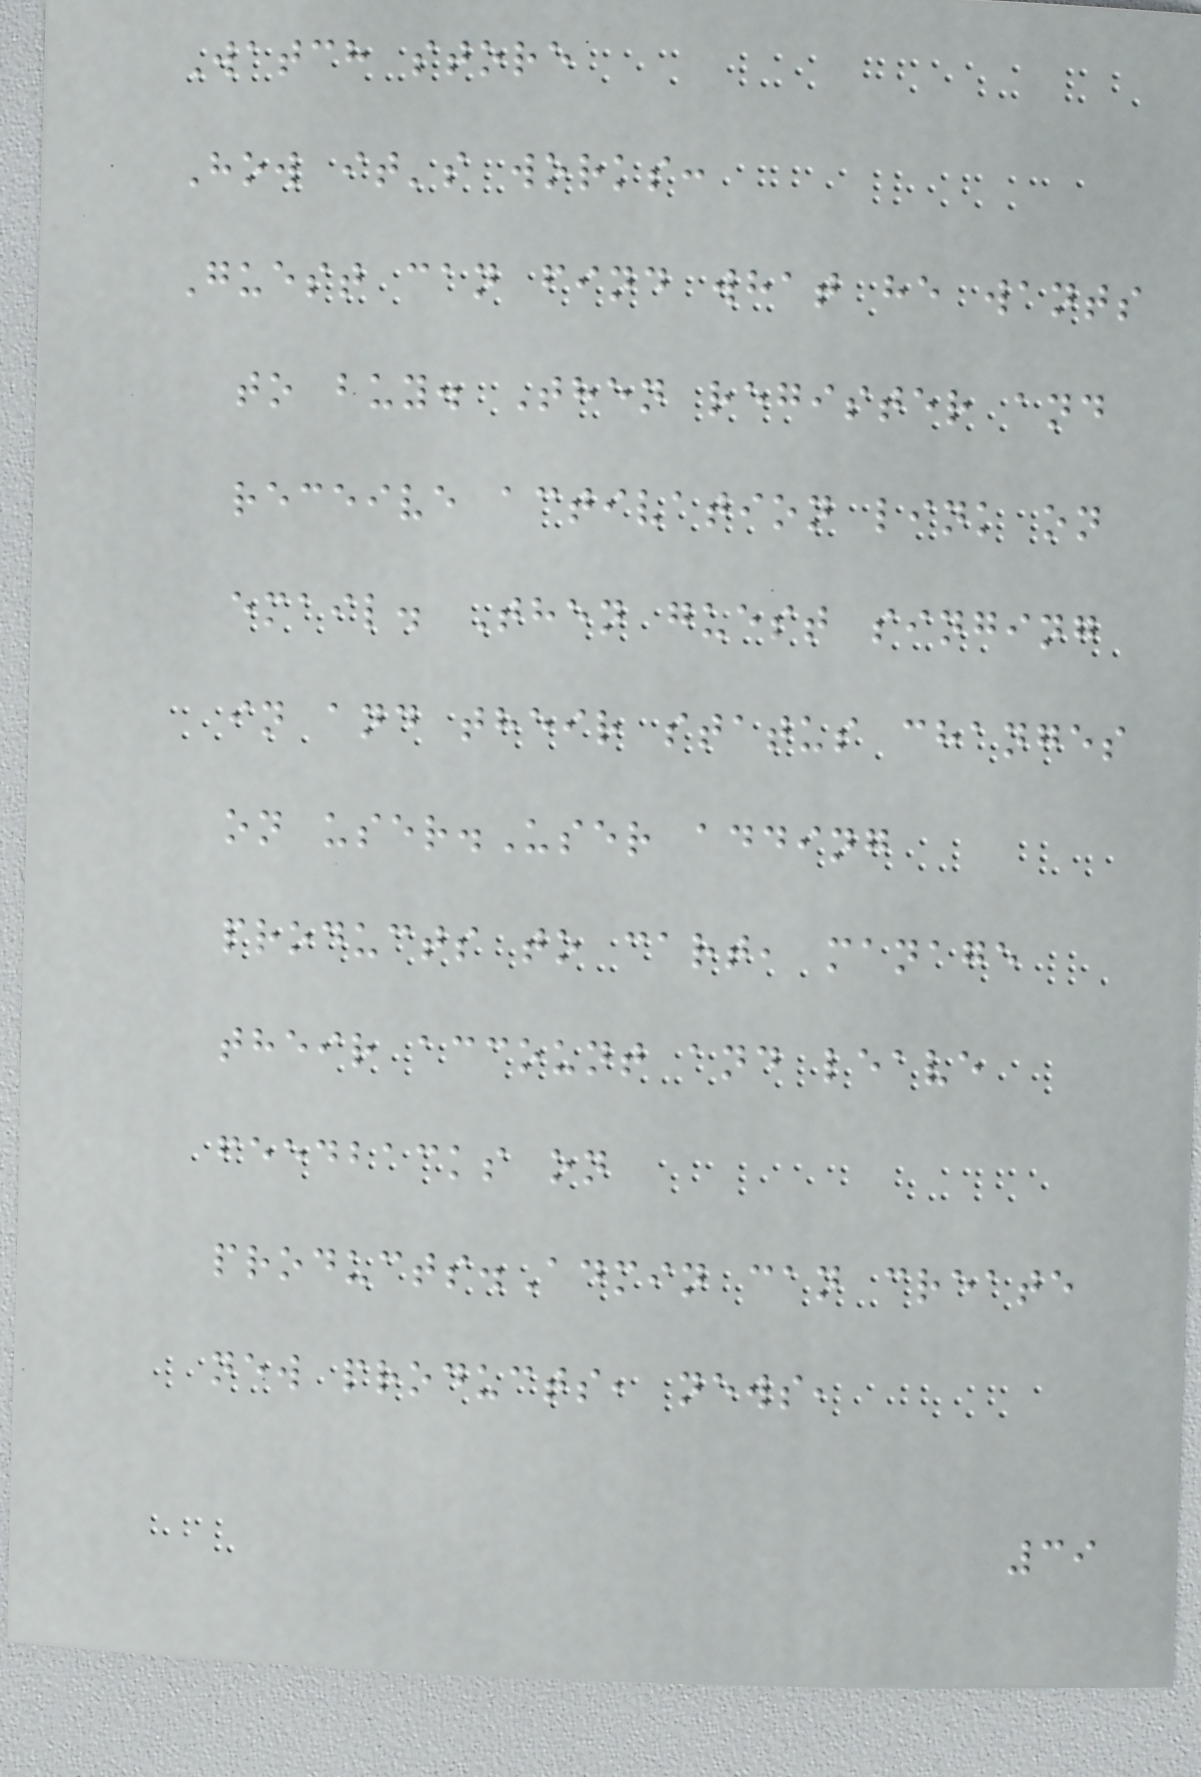Watch store
How it's works:
Guest can find what he wants
to buy. Then register and
receive activation link on
email. Then guest singing
in and their status changes
on user.User adding
products to cart, manage
their account and leave
feedbacks on
products.Admin can create
new products, news,
39
